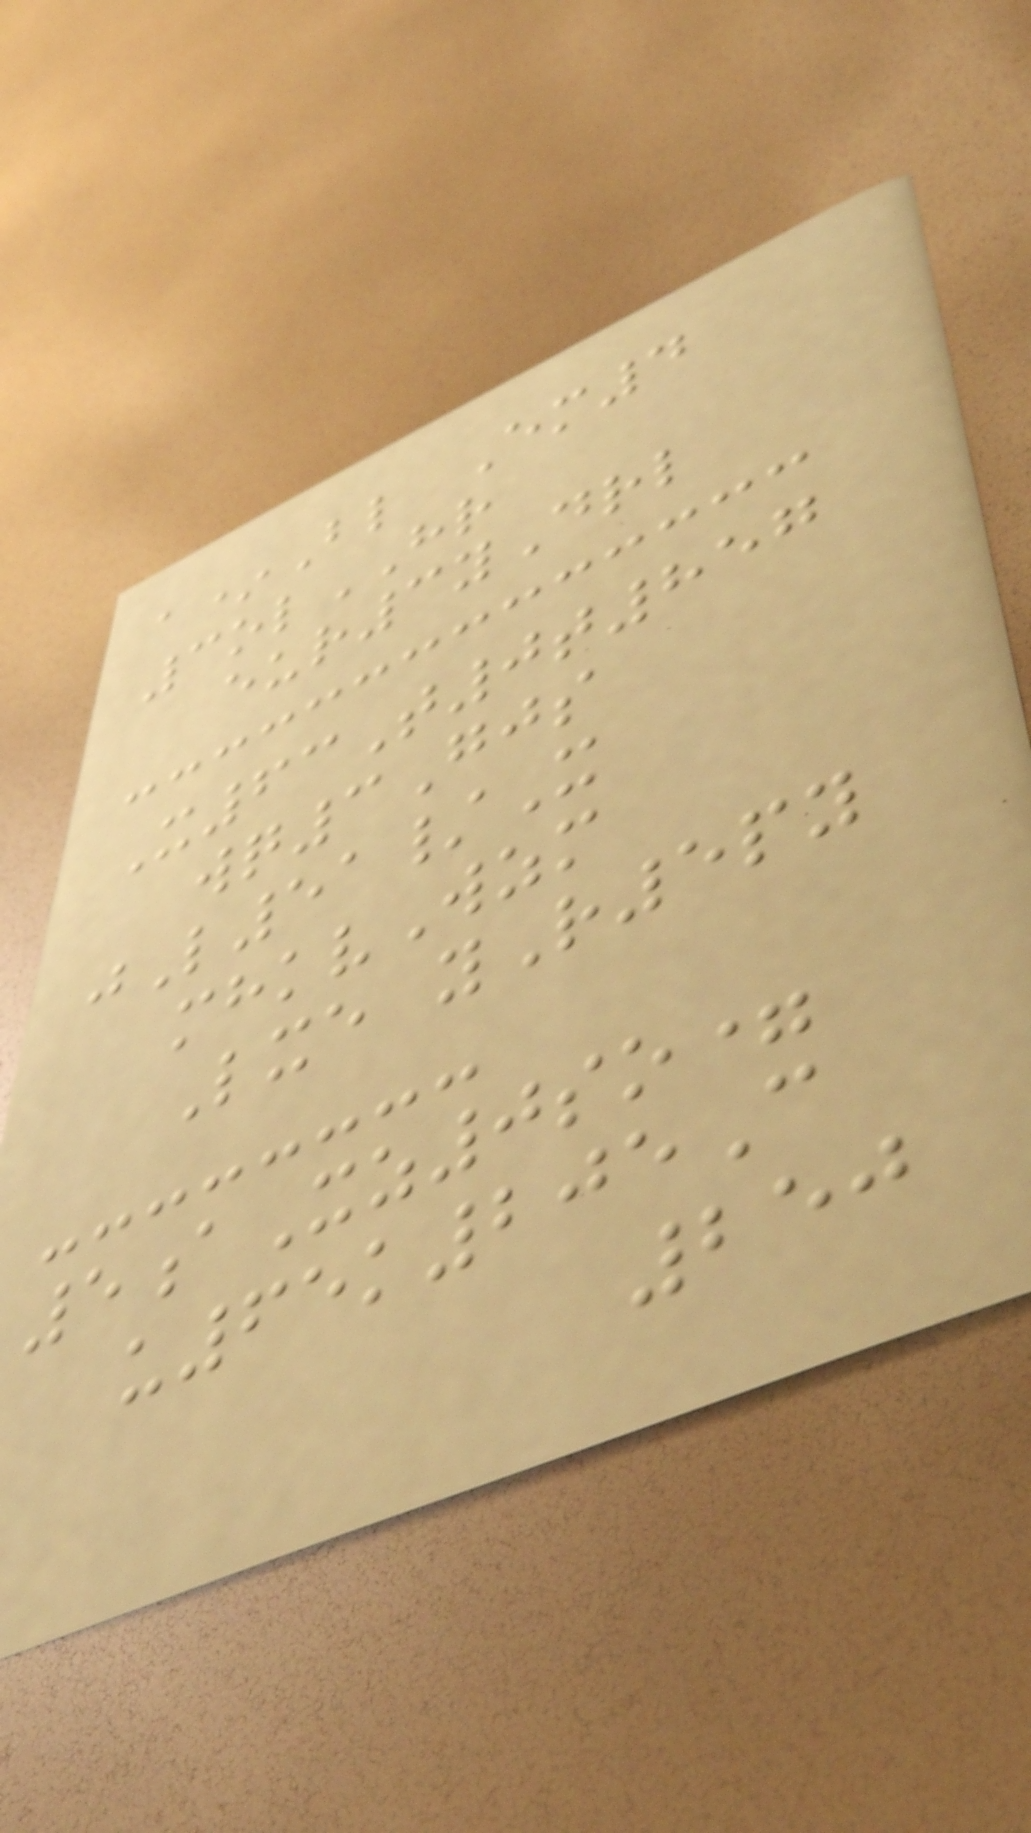a*Bl Em4
3olHR
eur3yDrl
X63T0t857
wq3Gjs
jL51/X
mhkvWzm
Lxe yR5py
5aXz0so=
u65k205C
250
